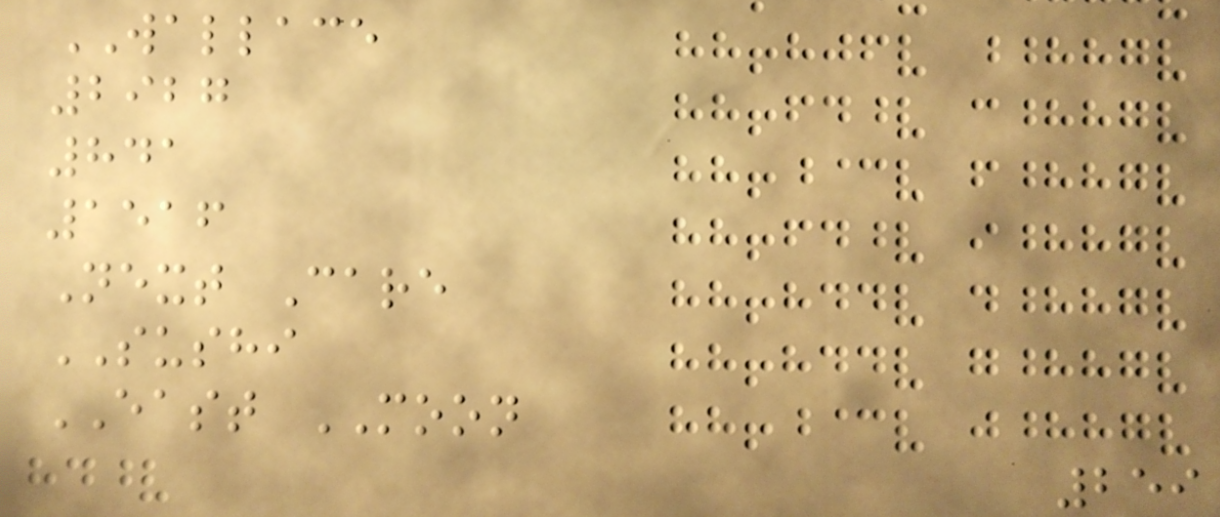WALLACE
2927
841
1516
Next Care
SUSHI
EAST MOON
259
